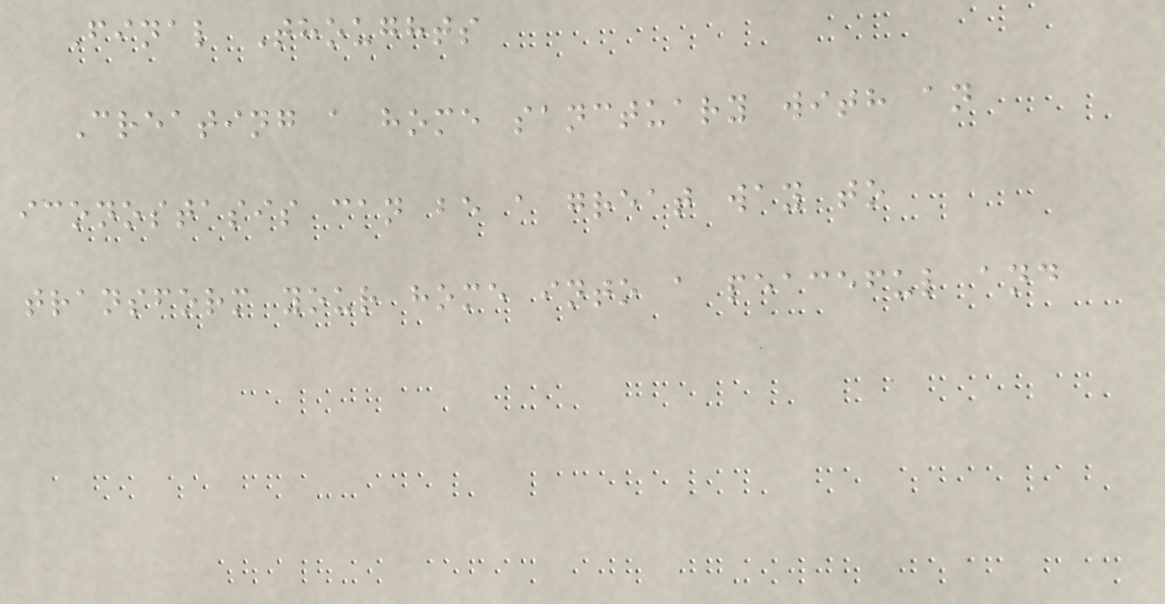Final Thoughts
Creating a home sanctuary with an
iconostasis can be a great way to
transform your home into a peaceful and
